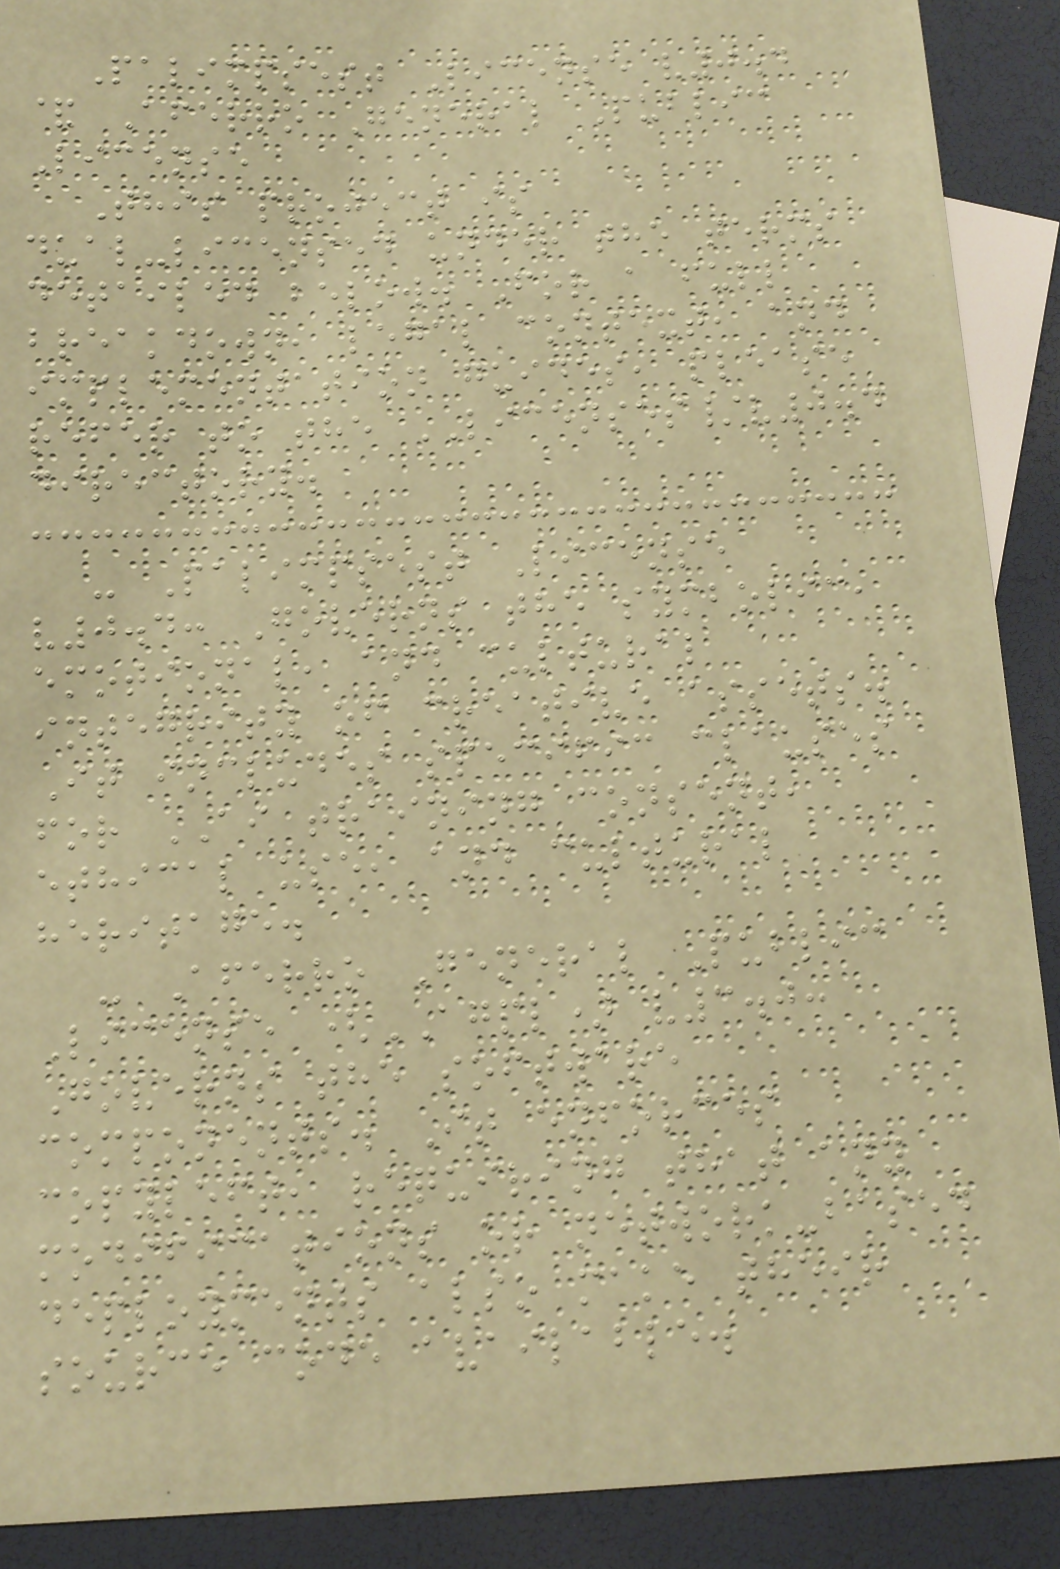Palimpsest License v0.4
& Aferro General Public
License
This project is
dual-licensed under the terms
detailed below. For a full
breakdown, legal context, and
implementation guides, please
refer to the LICENSES/v0.4
directory.
- Palimpsest License
v0.4: Governs the symbolic,
emotional, and cultural
integrity of creative assets.
It includes specific clauses
for AI training consent,
ethical use, and cultural
heritage.
- Aferro General Public
License (AGPL) v3.0:
Governs the software
components. It enforces
copyleft, requiring that any
modifications or network-based
deployments also make their
source code available.
